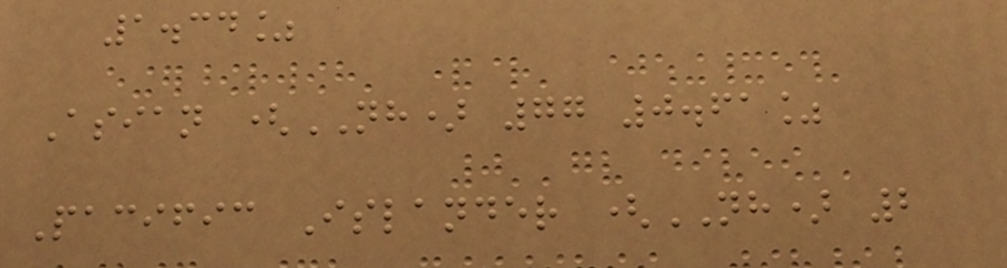1.34%
Asian (NH) 77 0.61%
Pacific Islander (NH) 2
